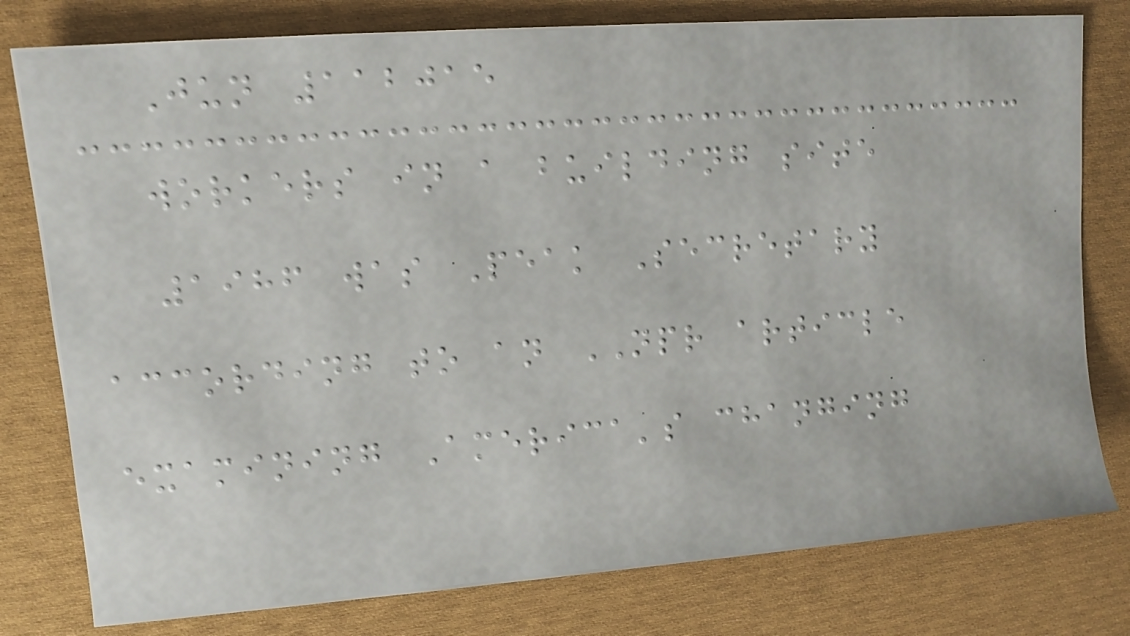Jun 112015
workers in a building site
1986 was Peak Secretary
according to an NPR article
examining America's changing
